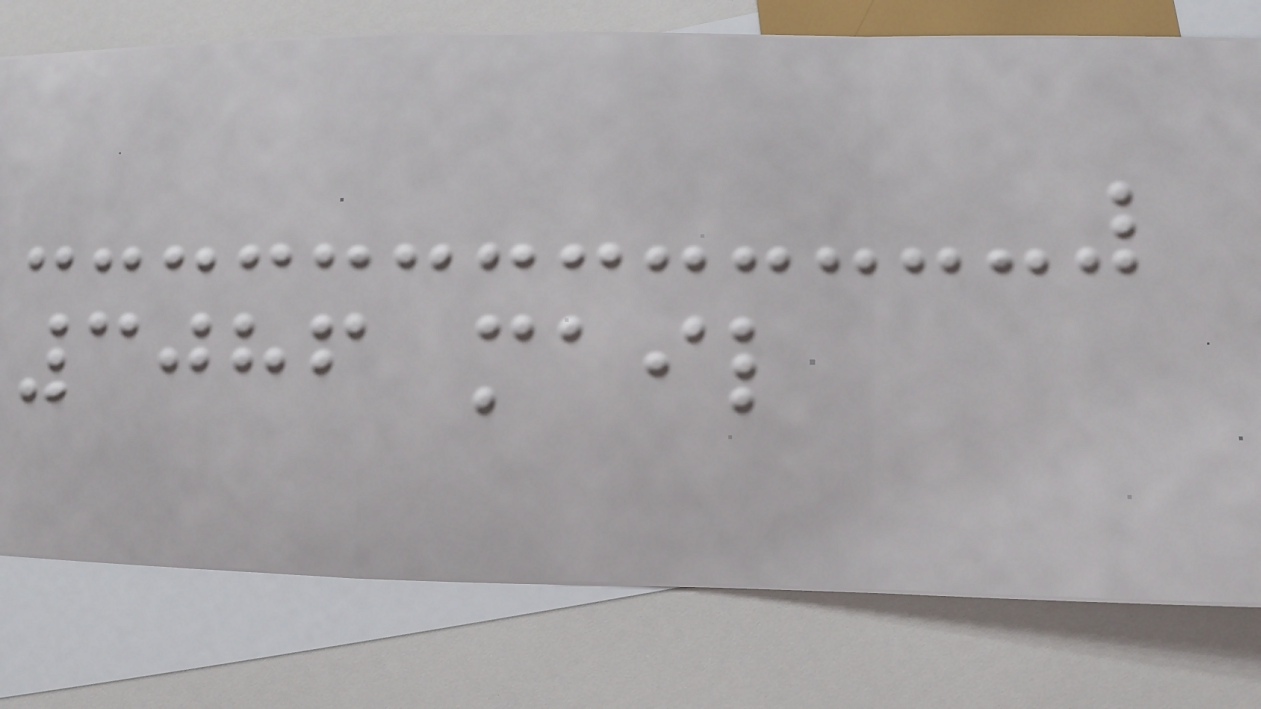3086 mail
